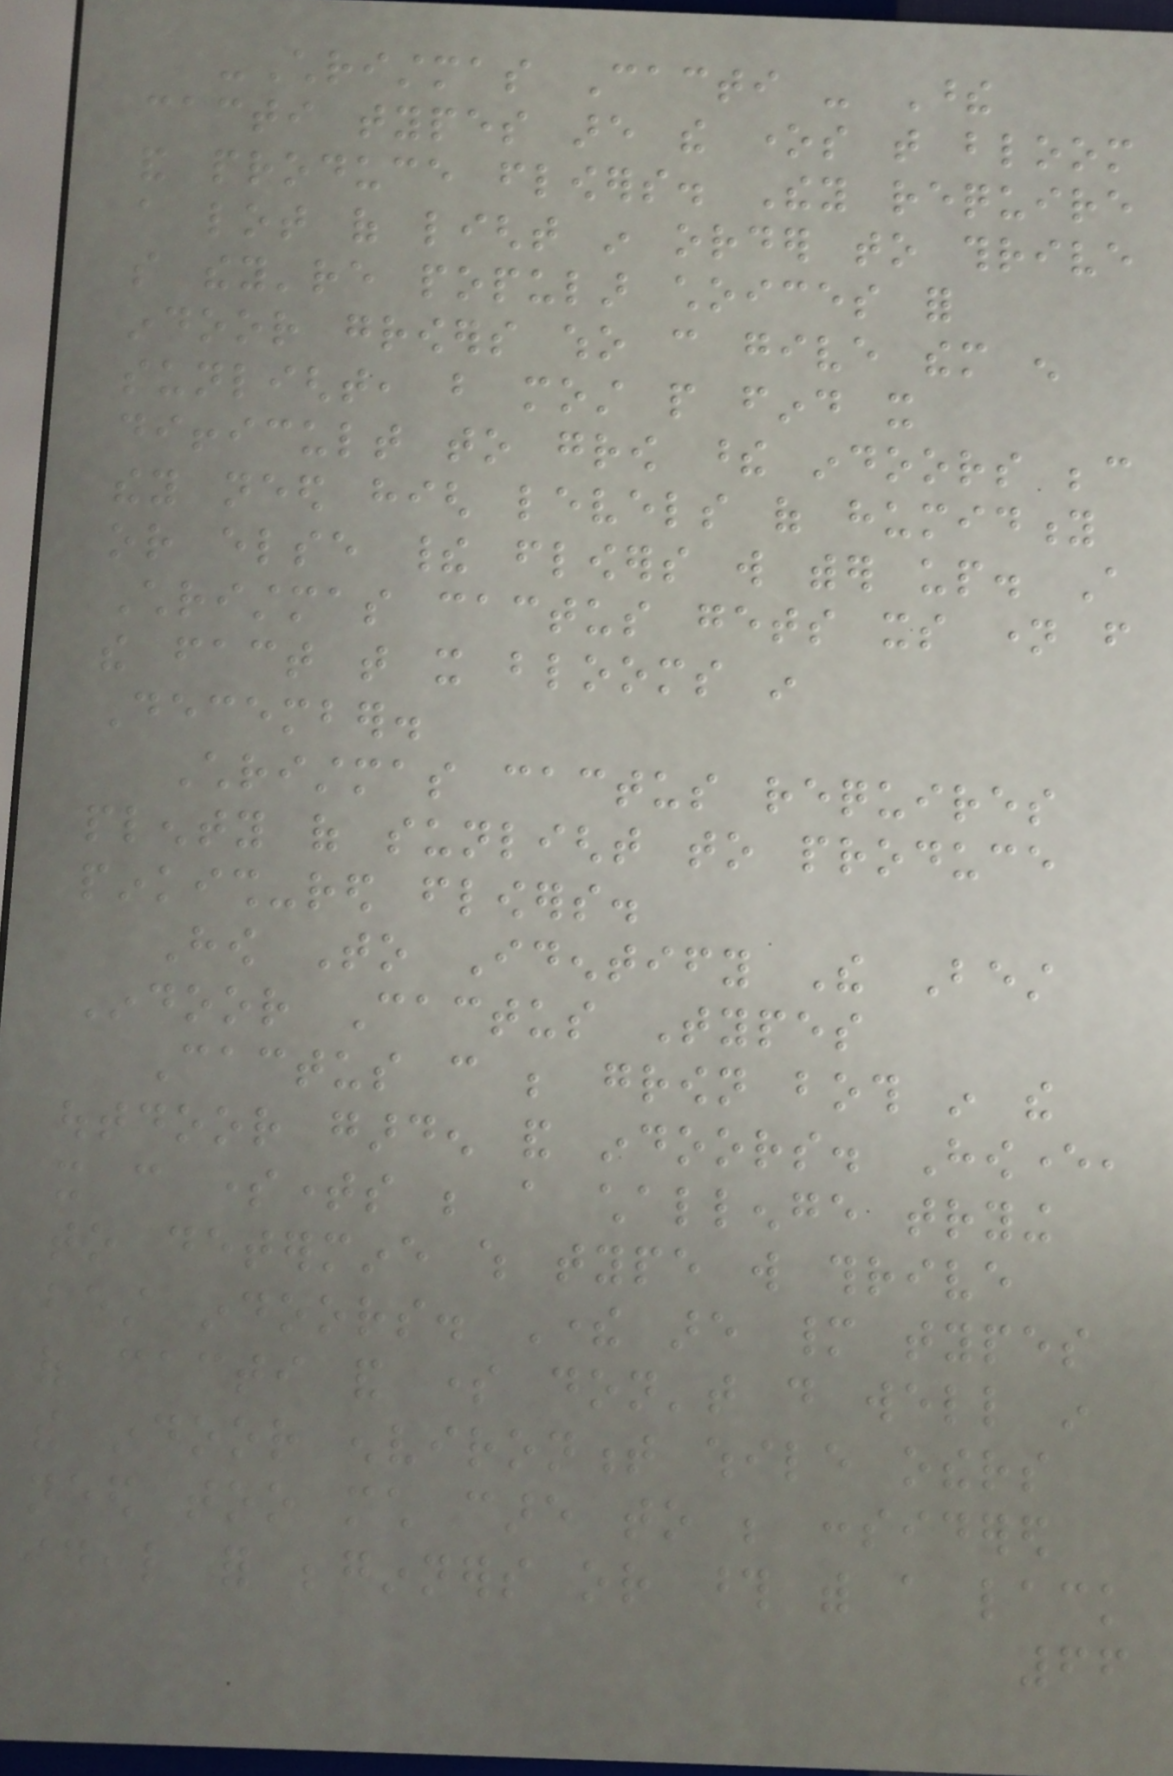-Christmas Cacti - These
cacti types are the ones that bloom
and produce flowers. They require
a lot of light in order to thrive
so they're popular choices for
indoor growers who can give them enough
sunlight, but most people find it
difficult to grow these indoors because
they need high levels of humidity
or else their flowers will wither up. A
Christmas cactus gets its name from
the fact that it blooms in
December.
Christmas cactus requires
plenty of sunlight to produce
pinkish-red flowers.
How To Identify The Best
Indoor Cactus Types
Cactus can be grown both in the
outdoor garden and indoors. However,
it can sometimes be a challenge trying
to determine which type will thrive
best indoors. There are many types
of cacti and some don't do well in
the indoor environment while others
need too much care to be considered
ideal for beginners or those with a lack
66
